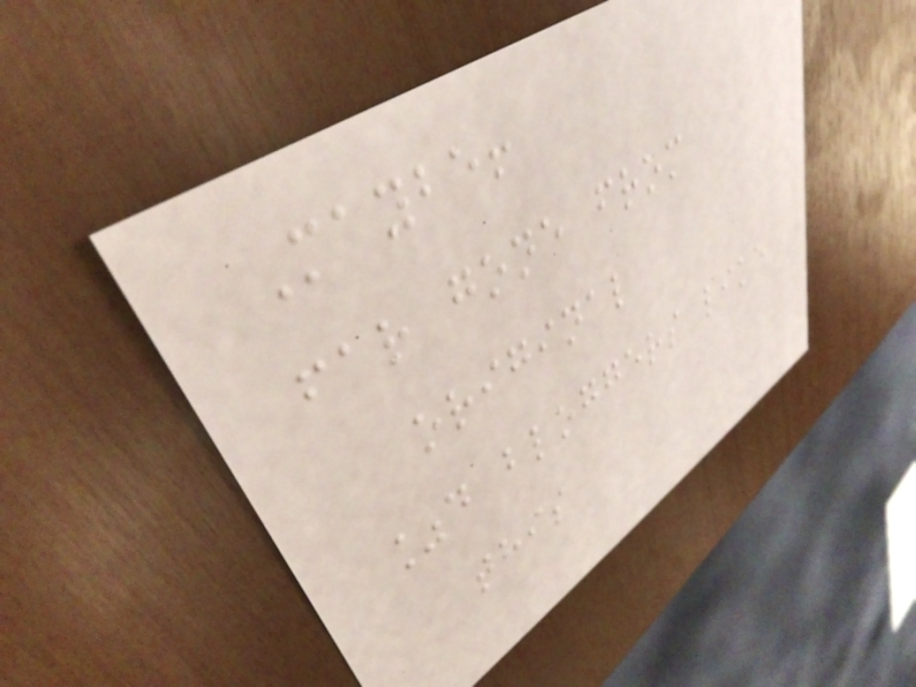Maybe!
far gone from
original
%d bloggers like
this
